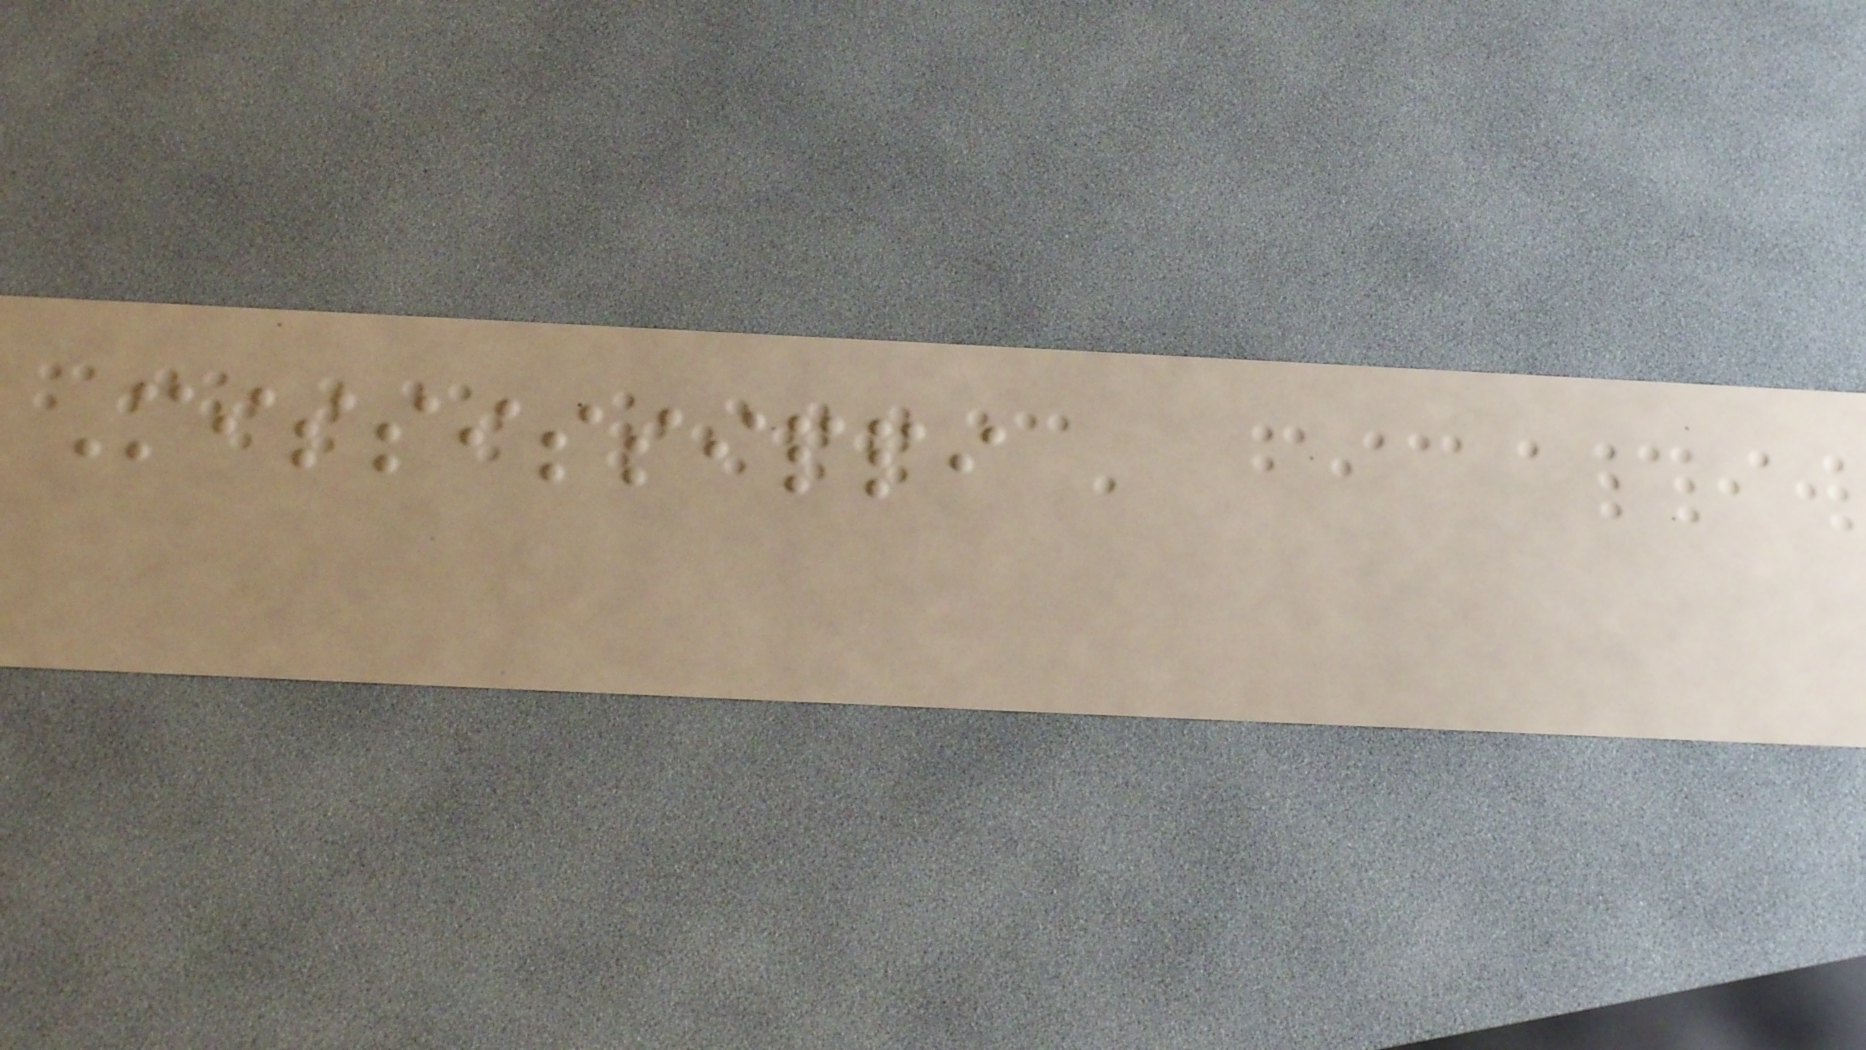Mississippi
